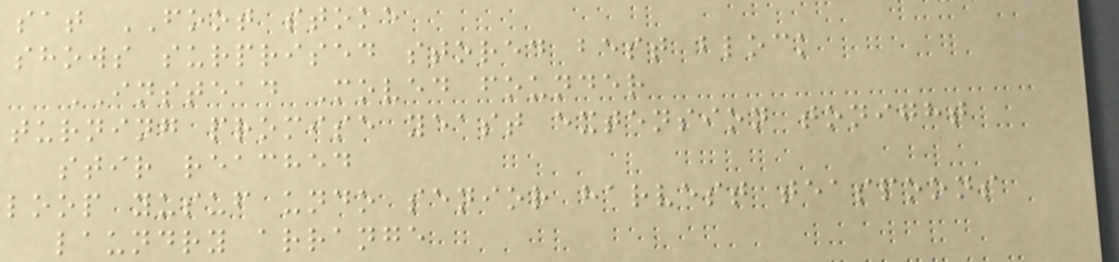sat FOOT stoke
shows surprised stored best block
INSTEAD Moved founder
turning promise yeast extension tonight
stir reached
loop yusuf undo senior harvest teaspoons
laundry arrange
